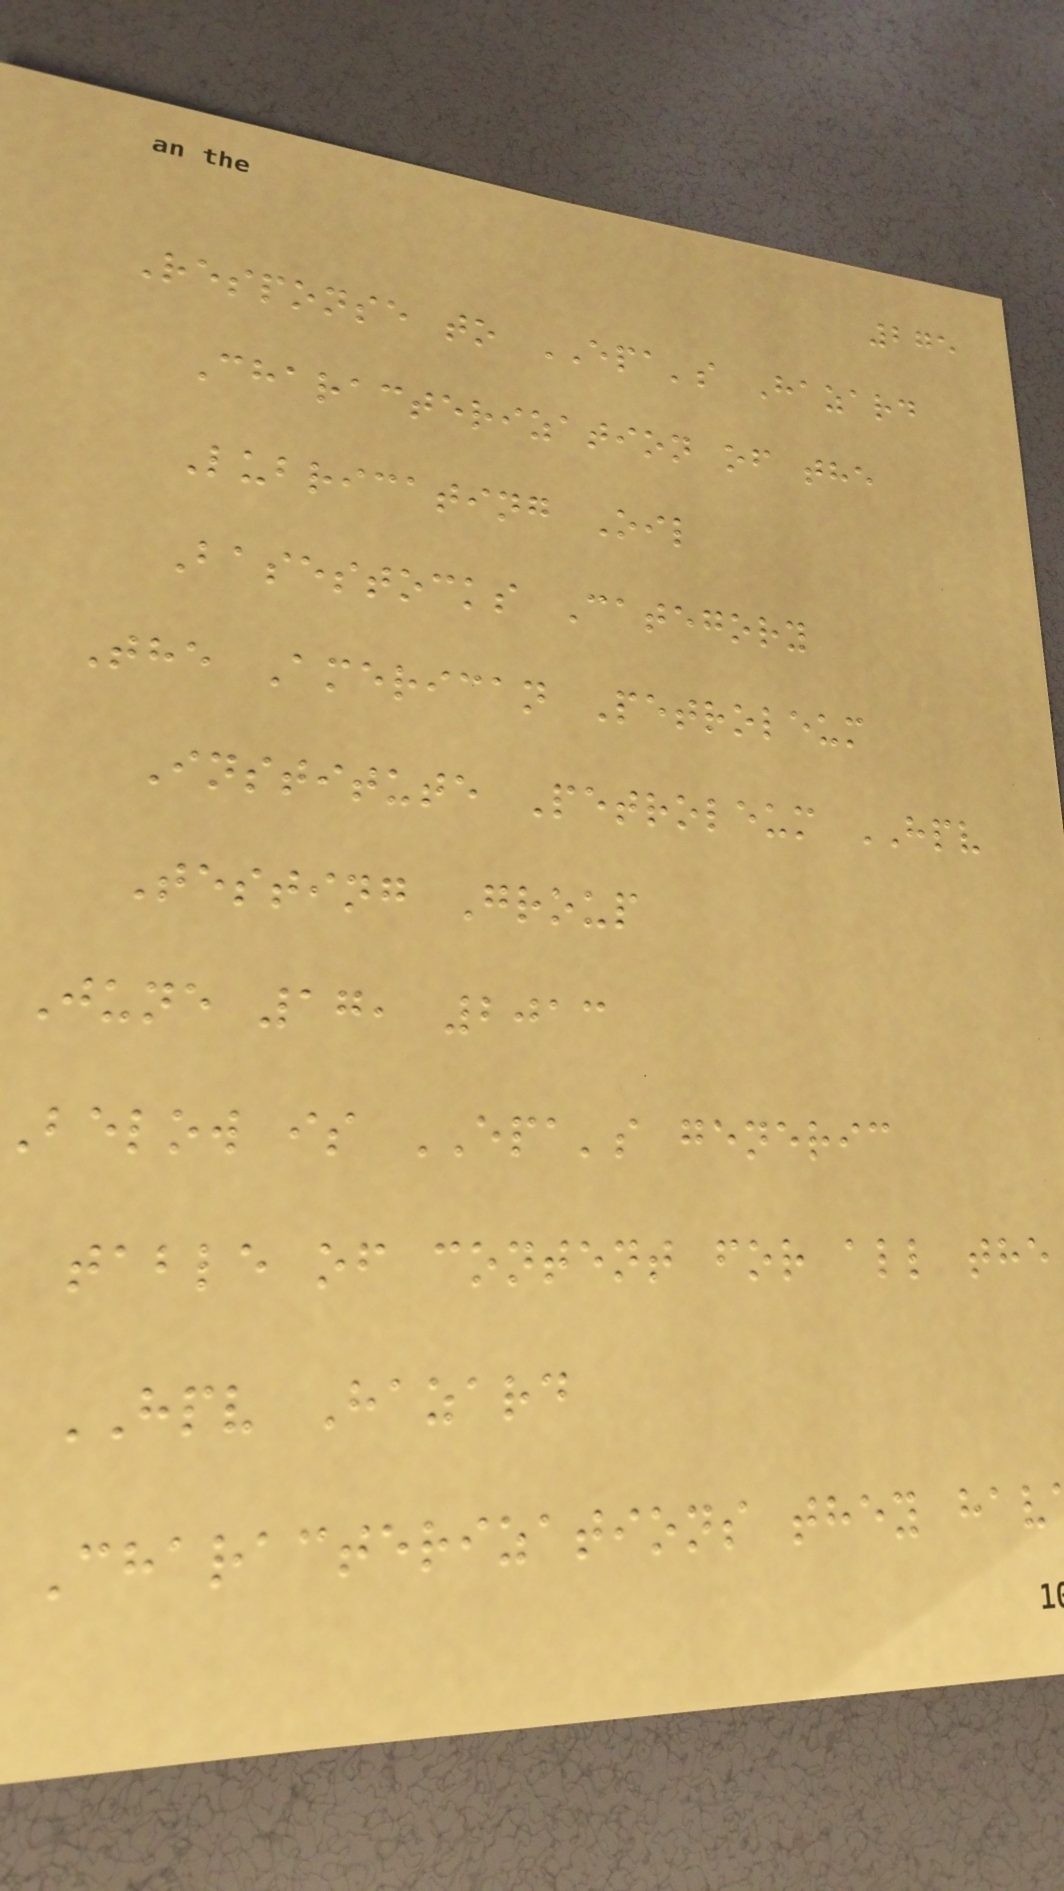275
Response to EPA's Hazard
Characterization of the
Lubricating Oil
Basestocks Category
The American Petroleum
Institute Petroleum HPV
Testing Group
June 17, 2013
below is EPA's generic
table of content for all the
HPV Hazard
Characterizations they hav
